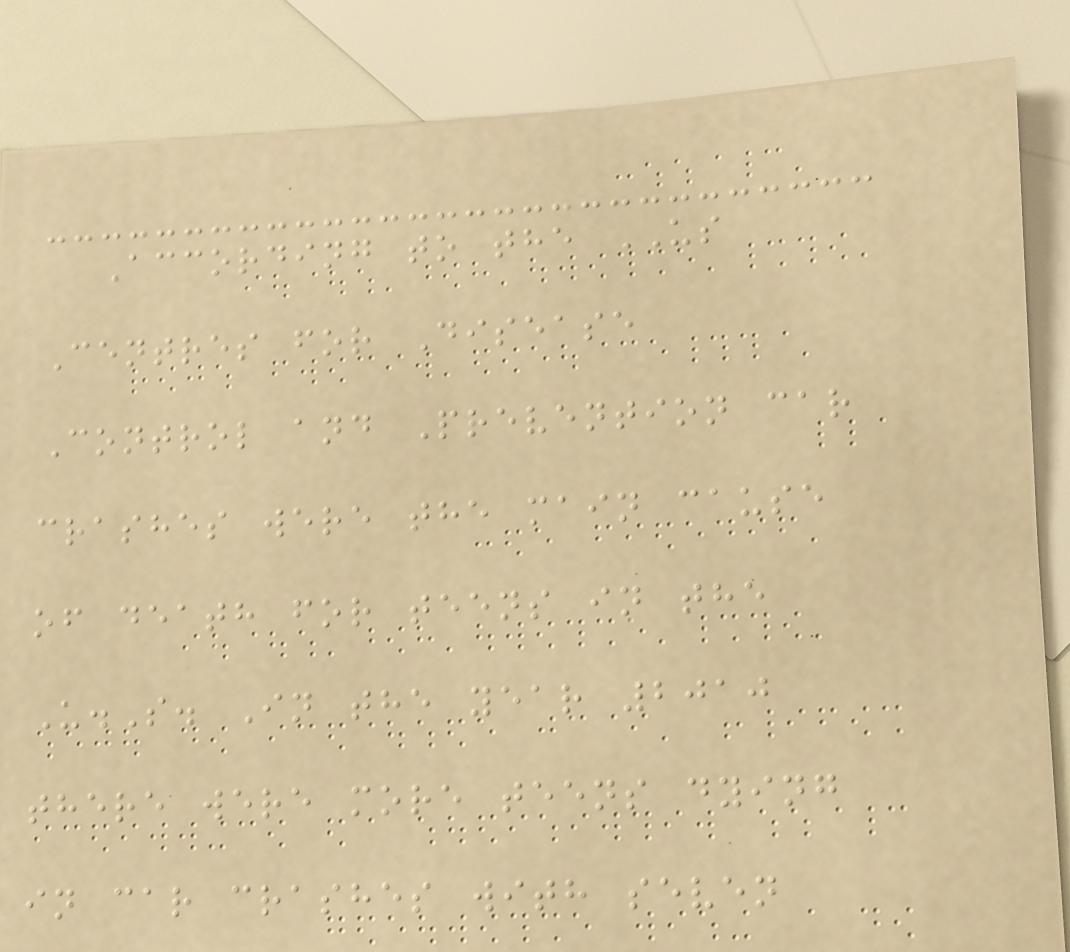According to the US
Centres for Disease
Control and Prevention car
crashes were the main cause
of death for teens in the
U.S. In the year 2010
there were more teens dying
in car crashes with seven
